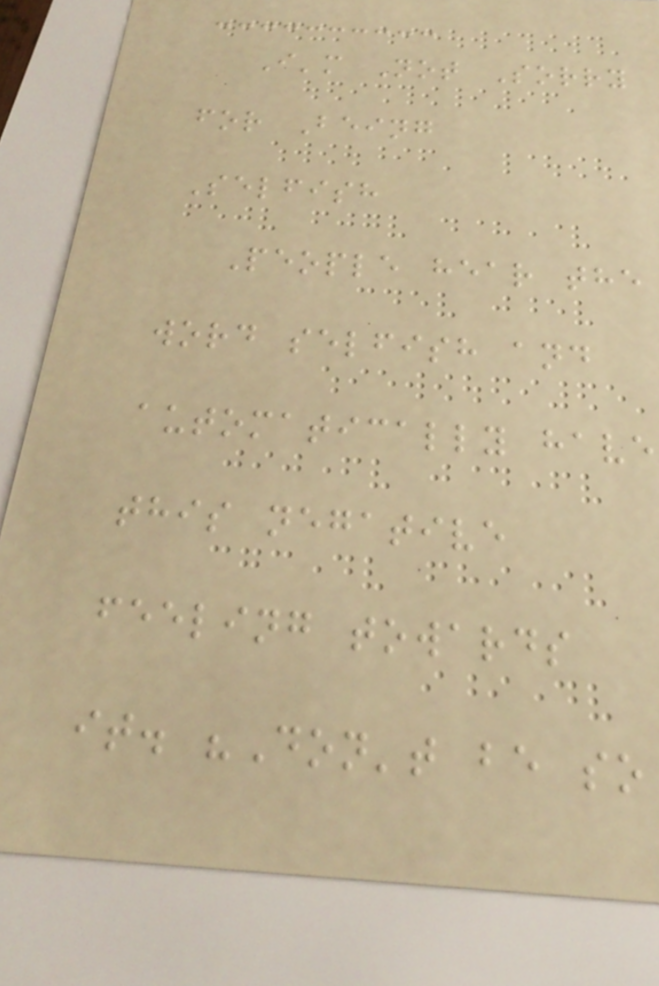I'm Not Sorry
for Being
Selfish
People hear the
word selfish and
automatically have
this negative
feeling towards
it. "Don't be so
